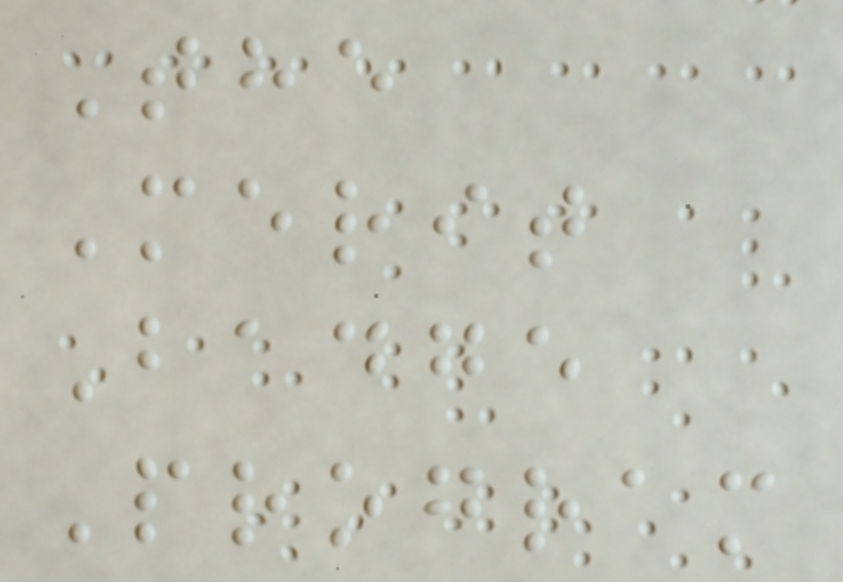The
Merit
Badge
Program
